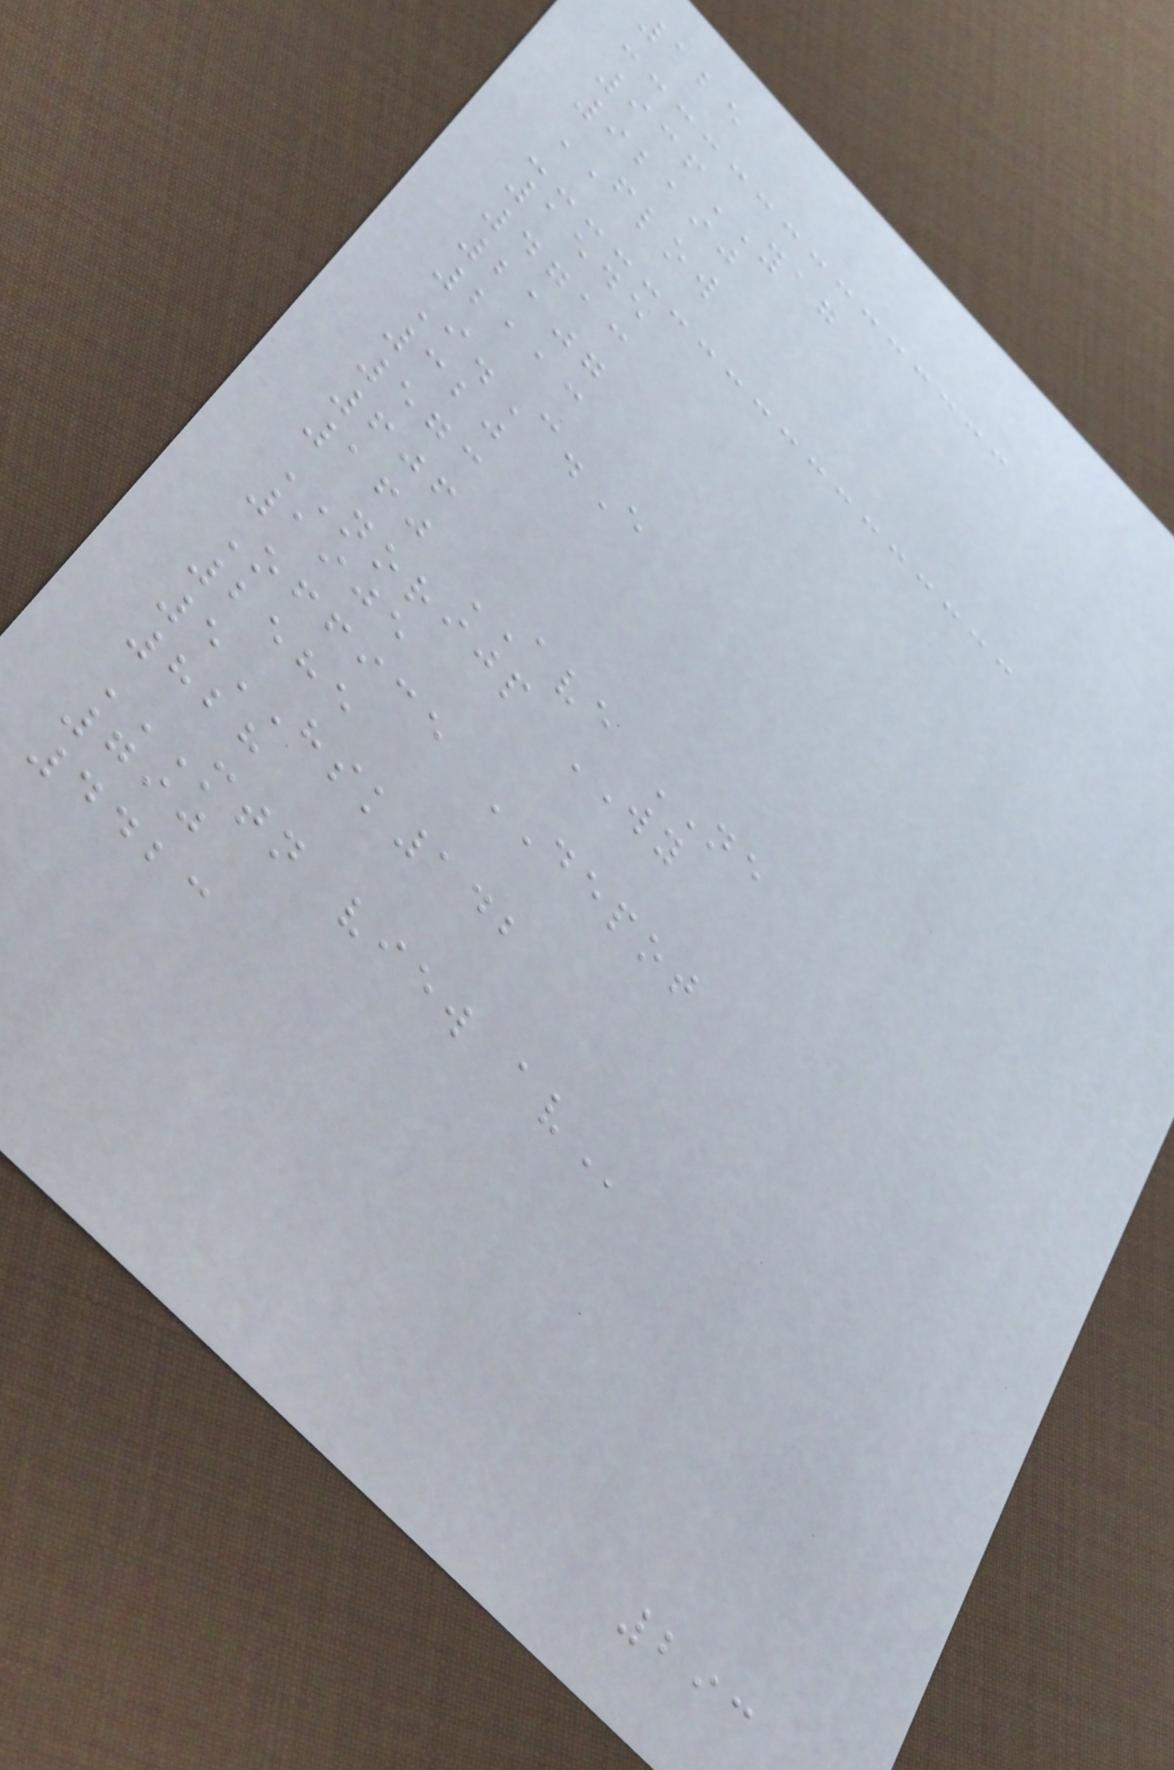125
936YAG
92190
FLOW
1545
4713
2107
2113
I.C.E
320
573
606
160 AVE NE
NORIJP WY
1905
Office DEPOT
2585
5HSK142
828
MTN VIEW AV
790
4423
293
